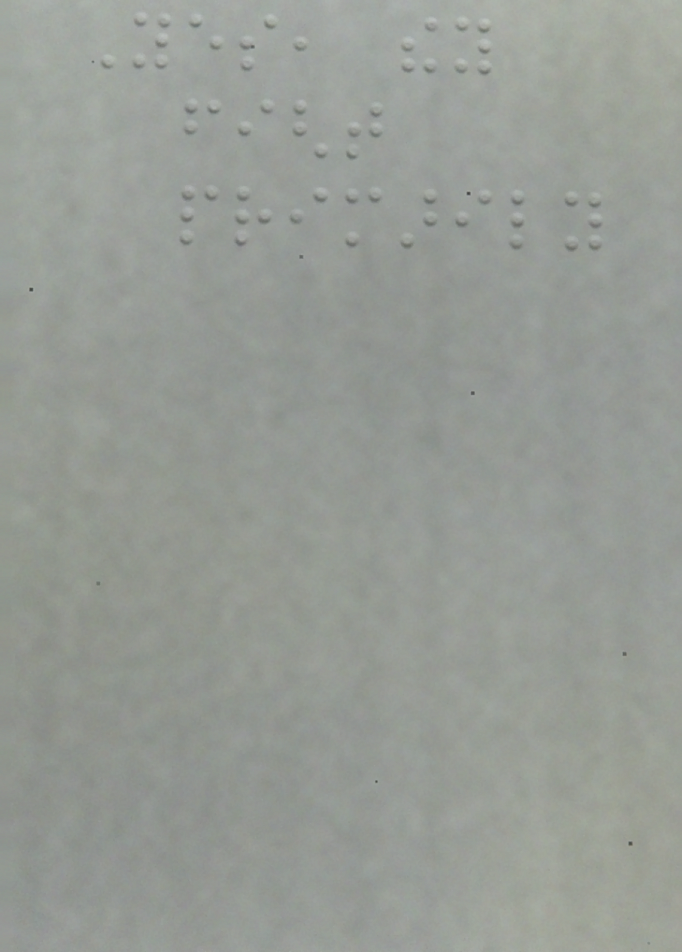Yes, they
fight
primarily
